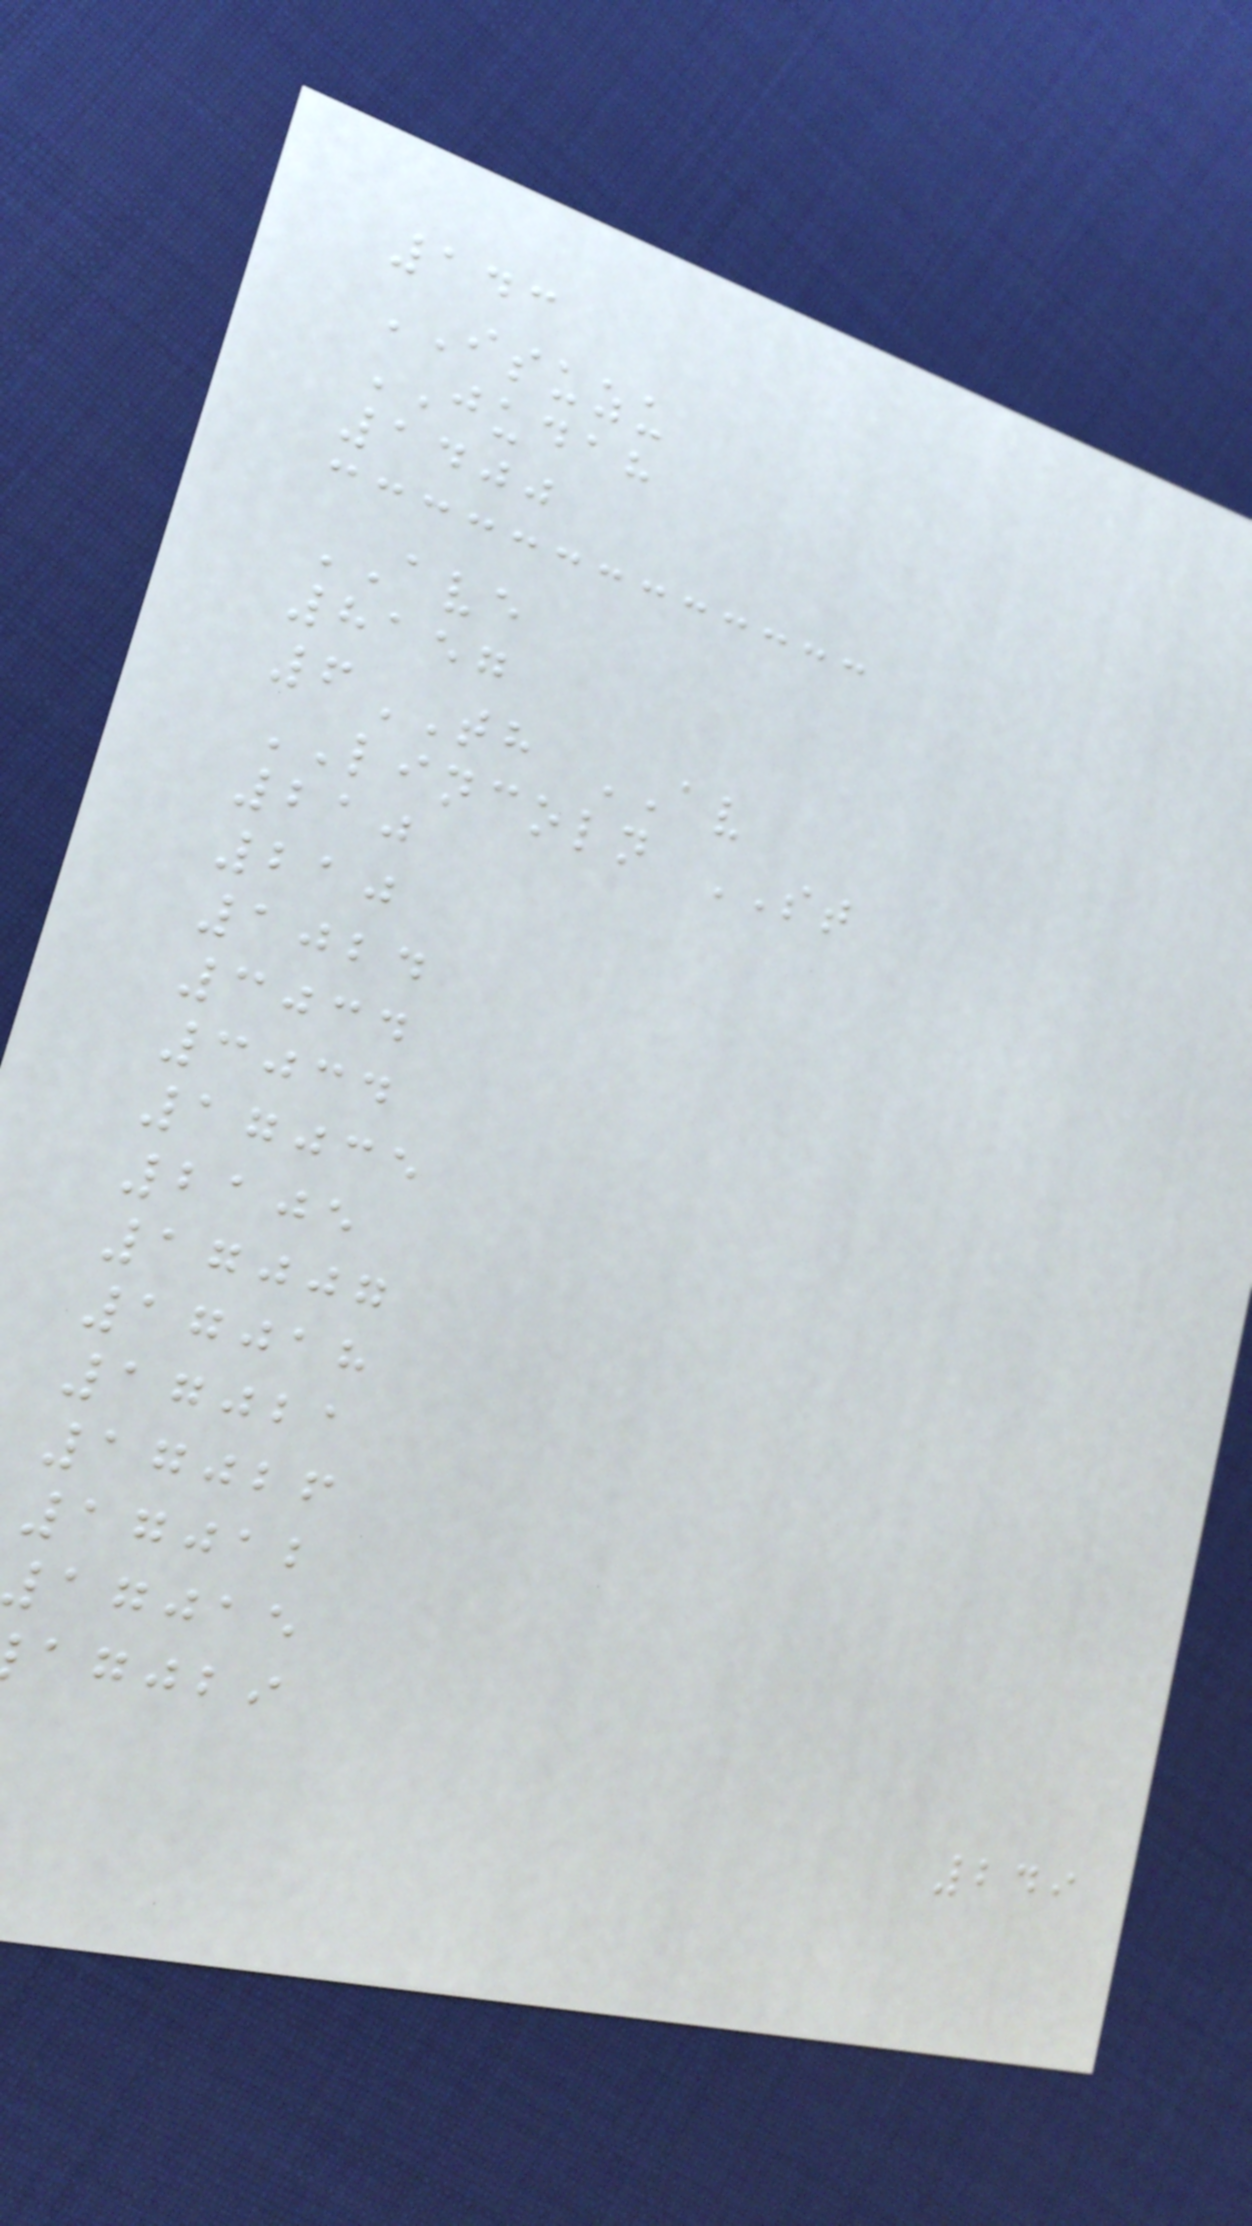143
ISUZU
JUDAH
1400
AVE
8157
6TH AV
LINCOLN ST
210
210
1024
3034
3034
17035
2105
17007
17018
17021
17026
17012
agjae
agjbi
249
